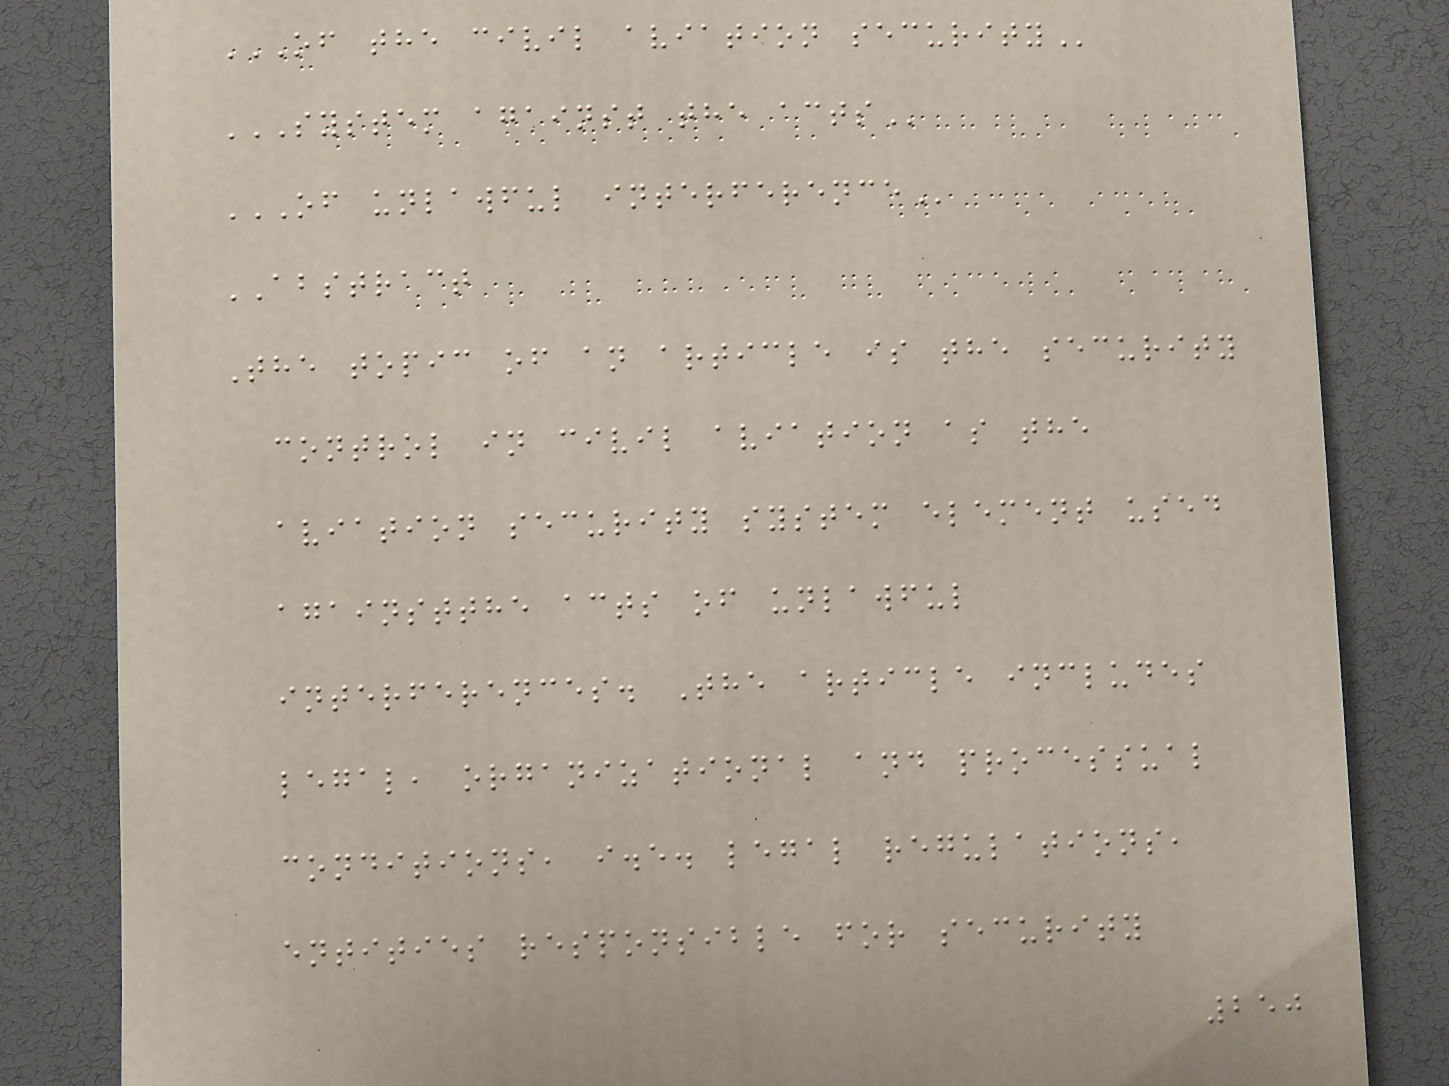OF THE CIVIL AVIATION SECURITY
SYSTEM AGAINST THE ACTS
OF UNLAWFUL INTERFERENCE
ABSTRACT
The topic of an article is the security
control in civil aviation as the
aviation security system element used
againstthe acts of unlawful
interferences. The article includes
legal, organizational and processual
conditions, i.e. legal regulations,
entities responsible for security
250
